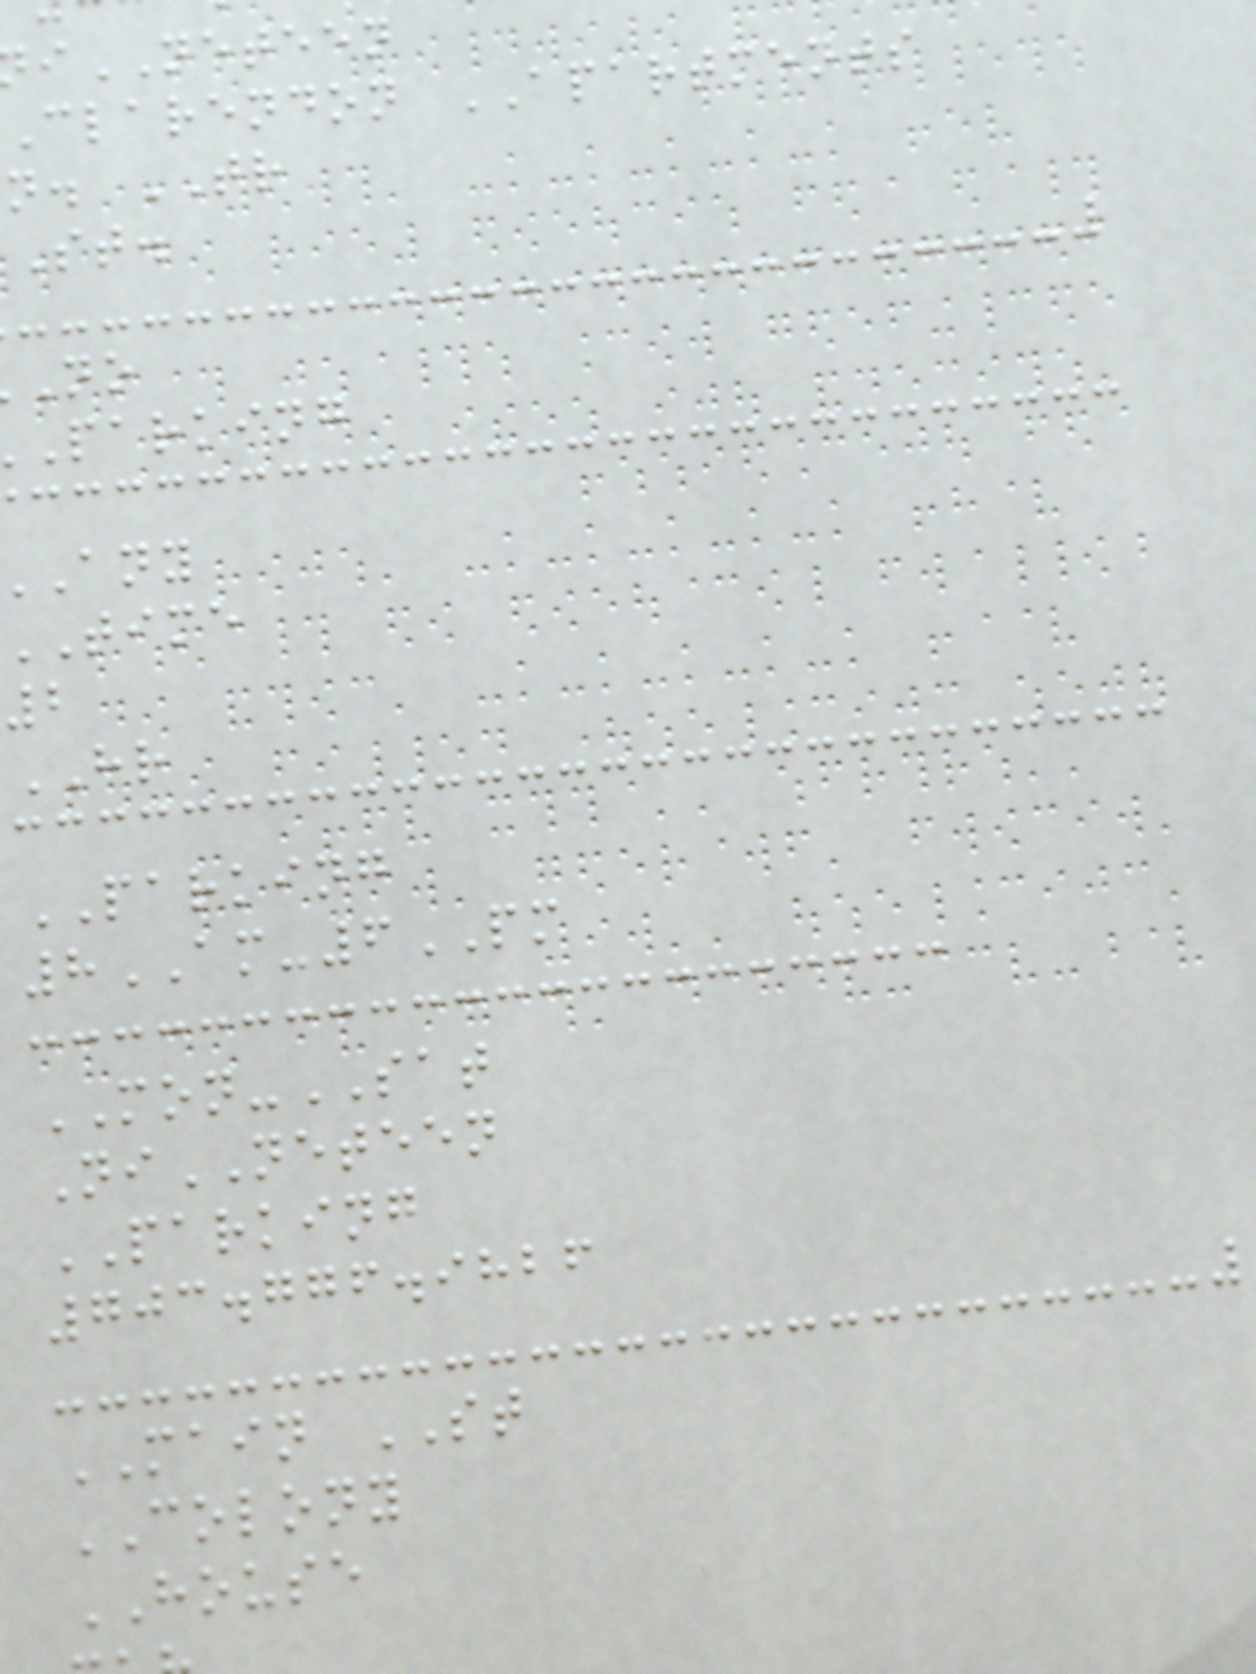iNETEEN
clarendon APARTMENTS
n. TR
parking
time
2
HR
PARKING
8AM-6PM
MON-SAT
NiNETEEN
PARKING
703.776.9826
MAIN ST
COLONY
HOUSE
